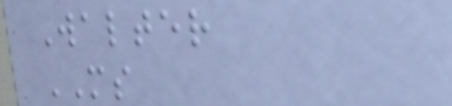Walter
MS
